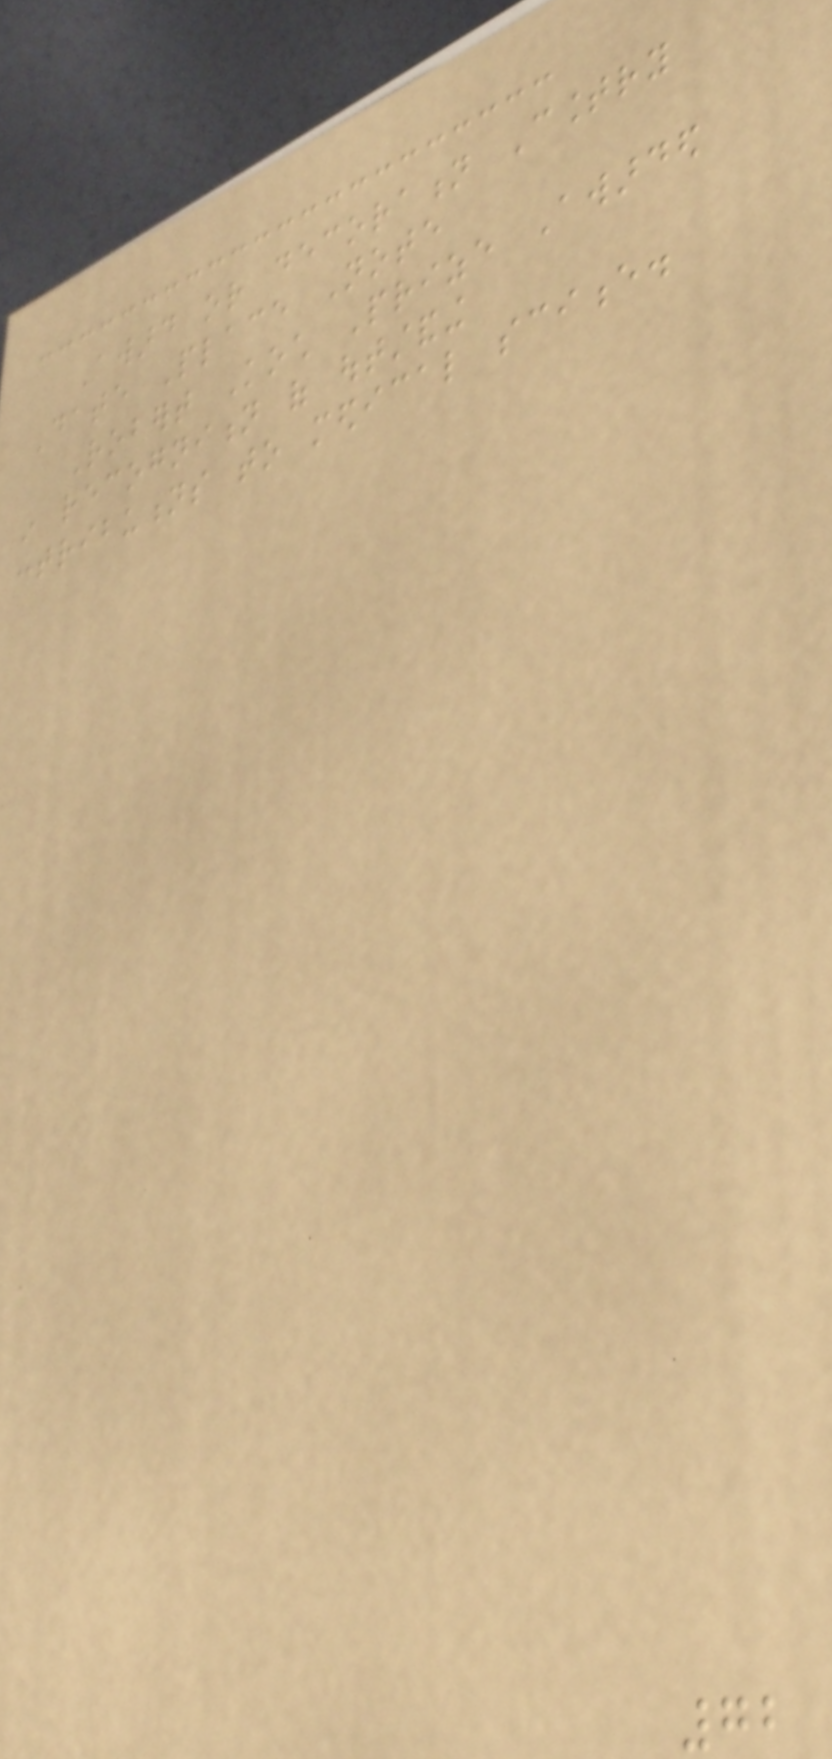Award or decoration Country
Date Place Note
Robert Koch Prize Awarded
in recognition of outstanding
contributions to medical science.
72
